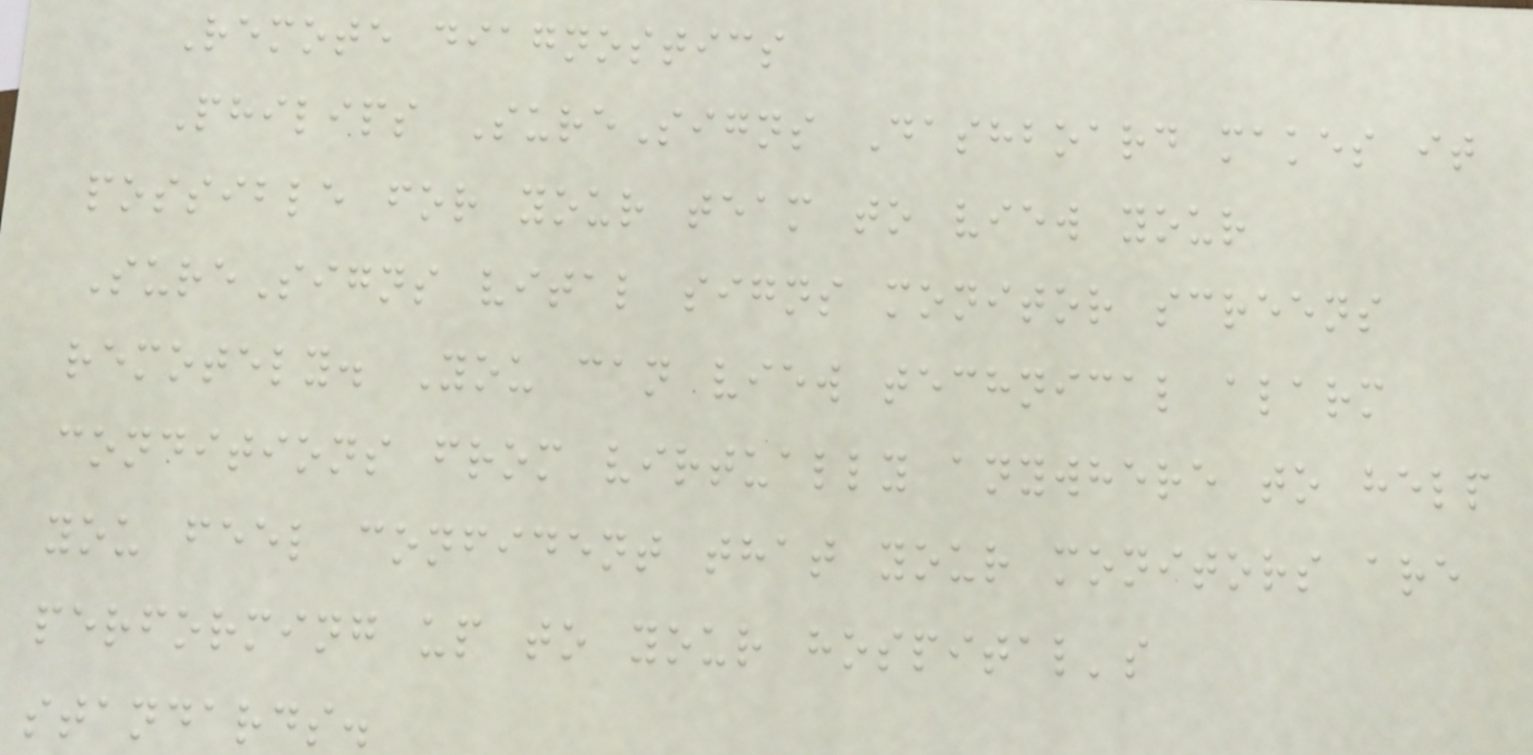Remote diagnostics
Philips SureSigns Dashboard makes it
possible for your team to view your
SureSigns vital signs monitor screens
remotely. You can view technical alarm
conditions from virtually anywhere to help
you feel confident that your monitors are
performing up to your hospital's
standards.
